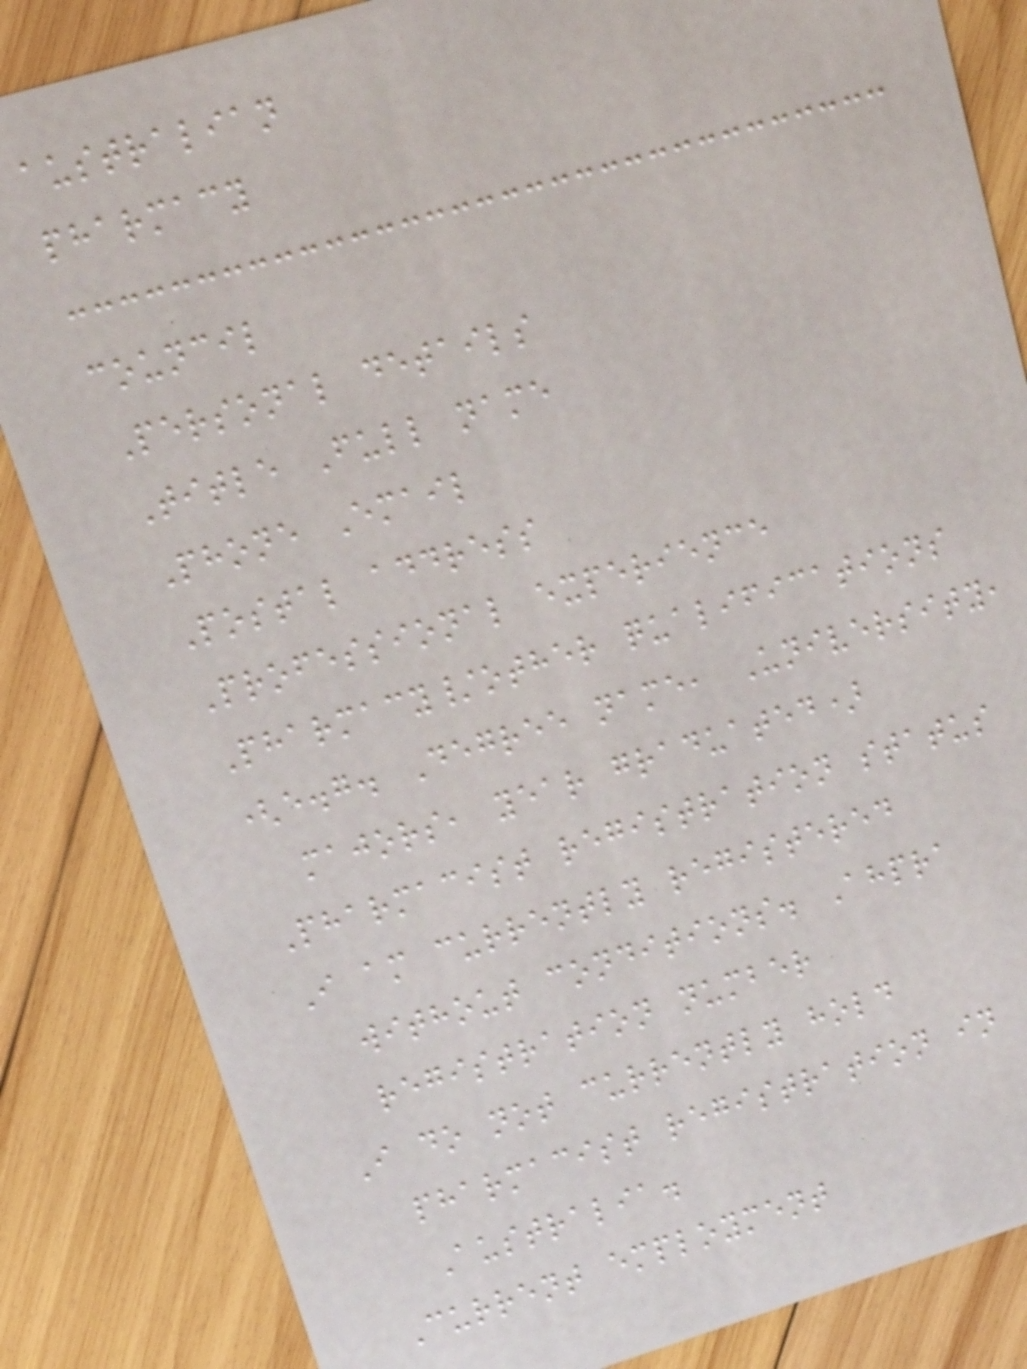australian
pharmacy
council
Personal details
Title Full name
Phone Email
Postal address
Professional experience
Pharmacy/other qualifications
(e.g. Degree name, University,
majors, year graduated)
Pharmacist registration status
I am currently registered
without conditions. Ahpra
registration number
I do not currently hold
pharmacist registration in
Australia.
Current employment
